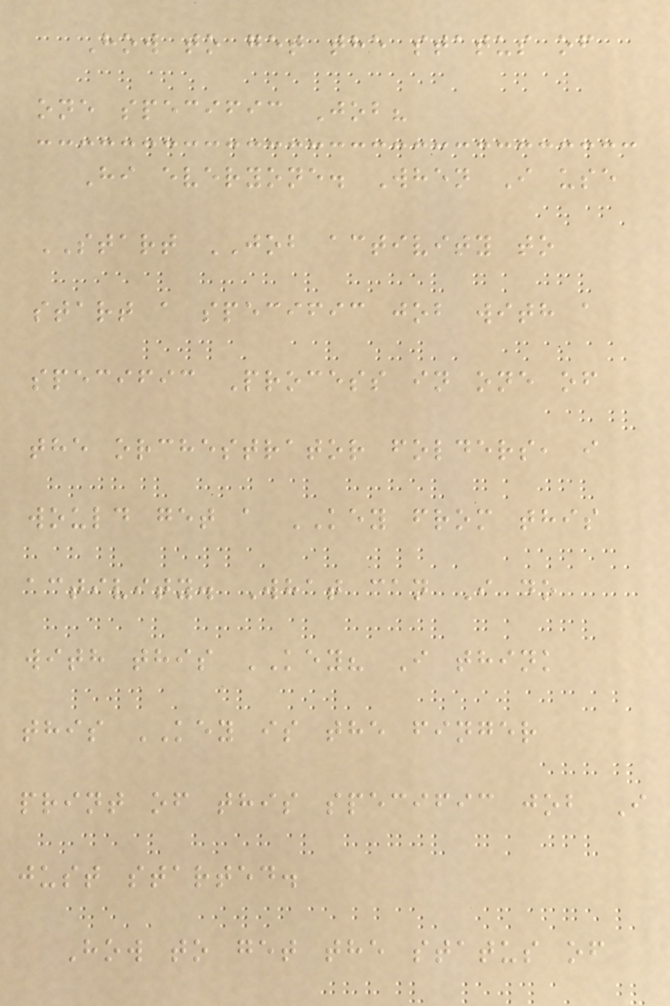How to get the status of
one specific Job?
Hi everyone. When I use
START JOB activity to
start a specific job with a
specific Process in one of
the orchestrator folders, i
would get a KEY from this
activity. What can I do
with this KEY? I think
this KEY is the finger
print of this specific job I
just started.
How to get the status of
